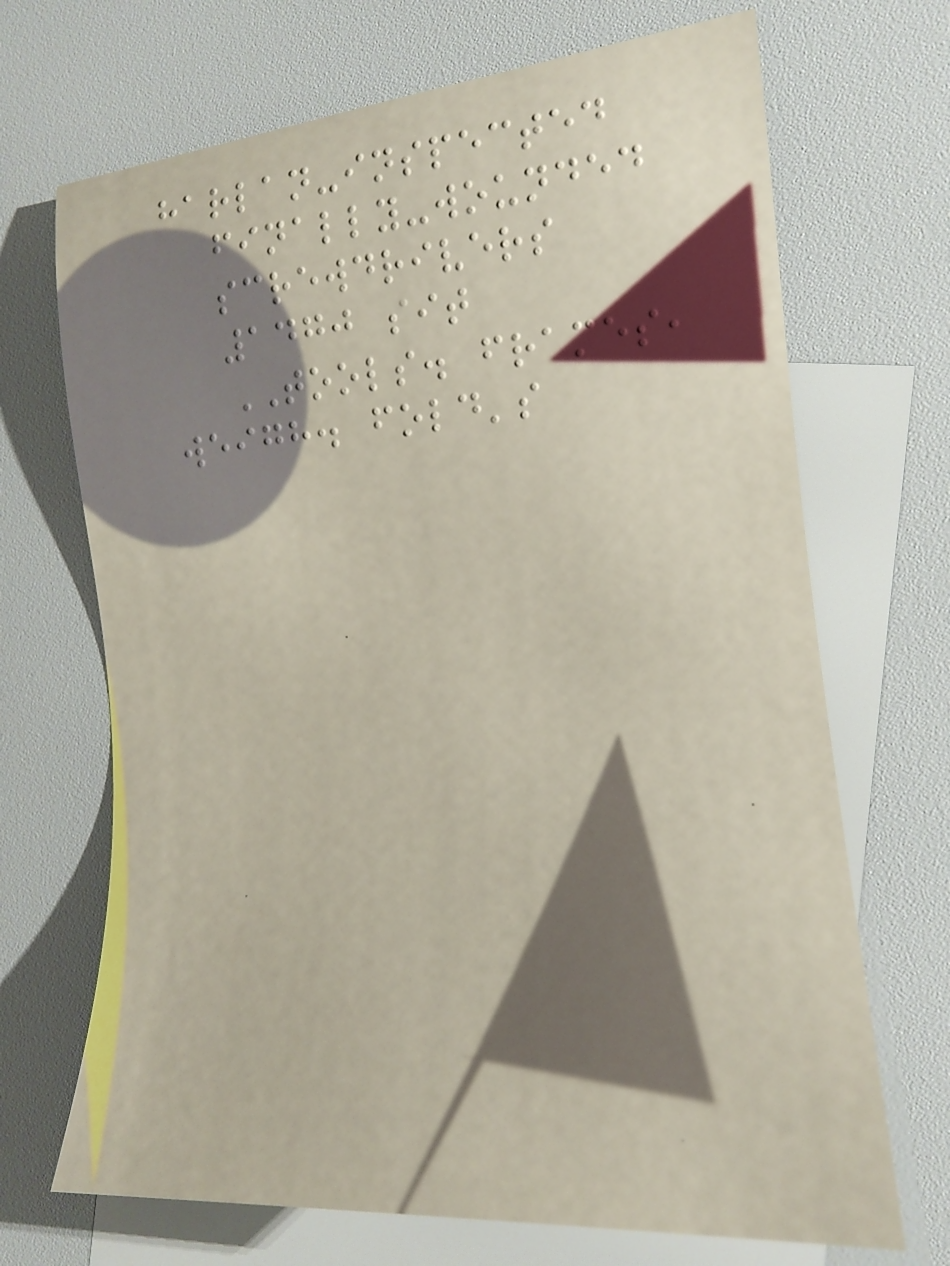harlan-inspected
finally-wounded
screwdrivers
1470 sit
TOOLS. frames,
weigh. fold's
